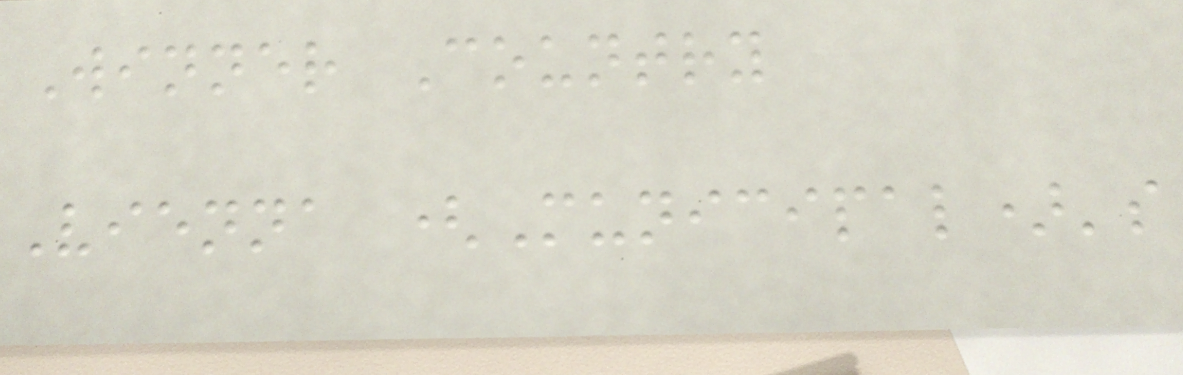Winner Country
Vienna (Municipal)'s
